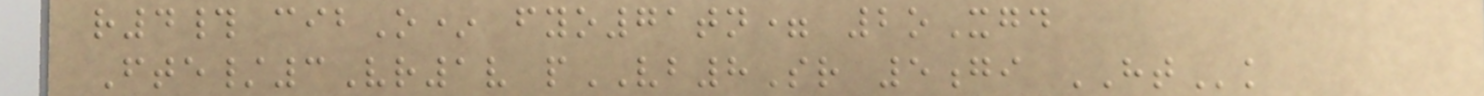r4# cibO* fyo71tn= 2oXgd
Fte/3Vr1v pVB8Sr 5gi HTk
